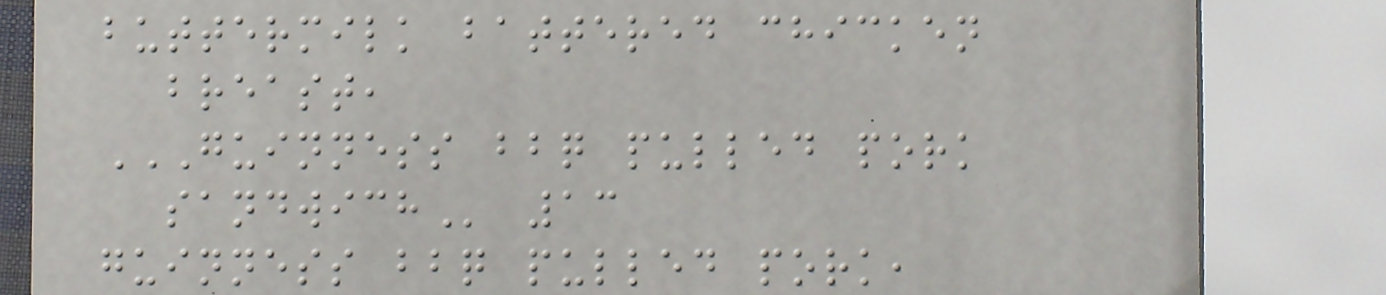buttermilk battered chicken
breast,
GUINNESS BBQ PULLED PORK
SANDWICH 13
guinness bbq pulled pork,
